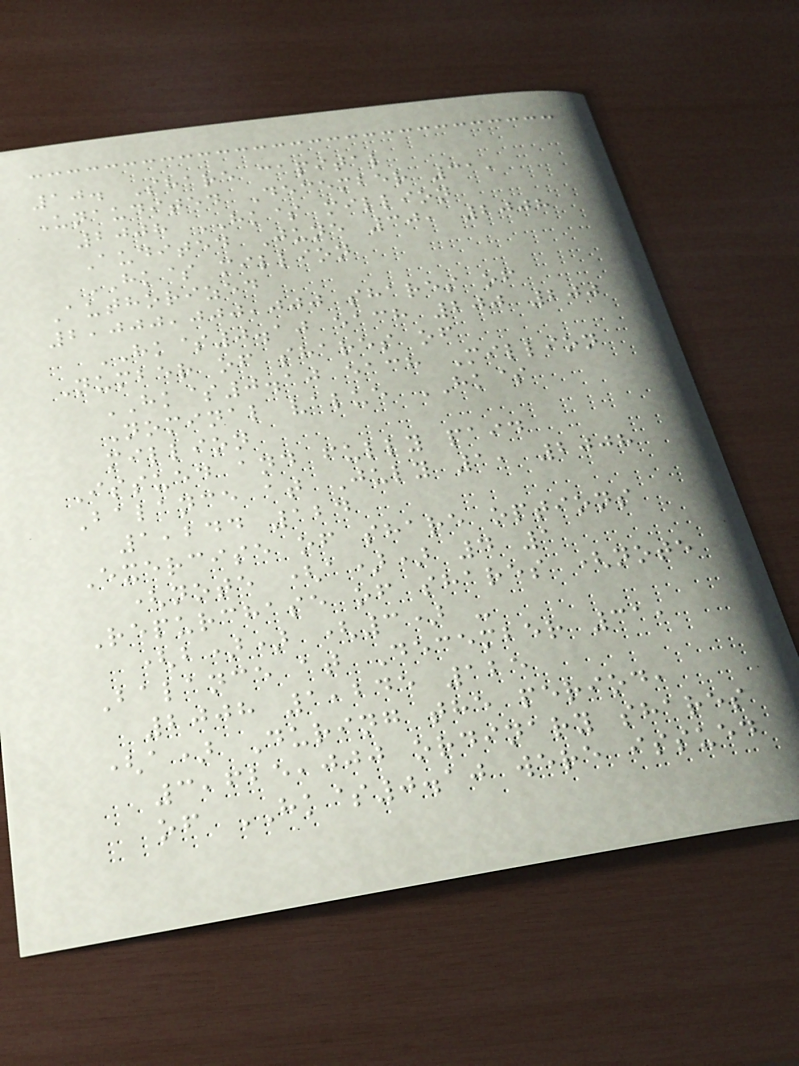10. Share capital
Unaudited December 31,
2008 HK$ million
Audited June 30, 2008
HK$ million
Authorized
2,000,000,000 shares of
HK$0.10 each 200 200
Number of shares of
HK$0.10 each Million
Nominal value HK$
million
Issued and fully paid
Balance at July 1, 2008
1,244 124
Exercise of share options
(note (a)) 4 1
Repurchase of shares (note
(b)) (3) -
Balance at December 31,
2008 1,245 125
(a) During the period,
3,625,000 ordinary shares
of HK$0.10 were issued
